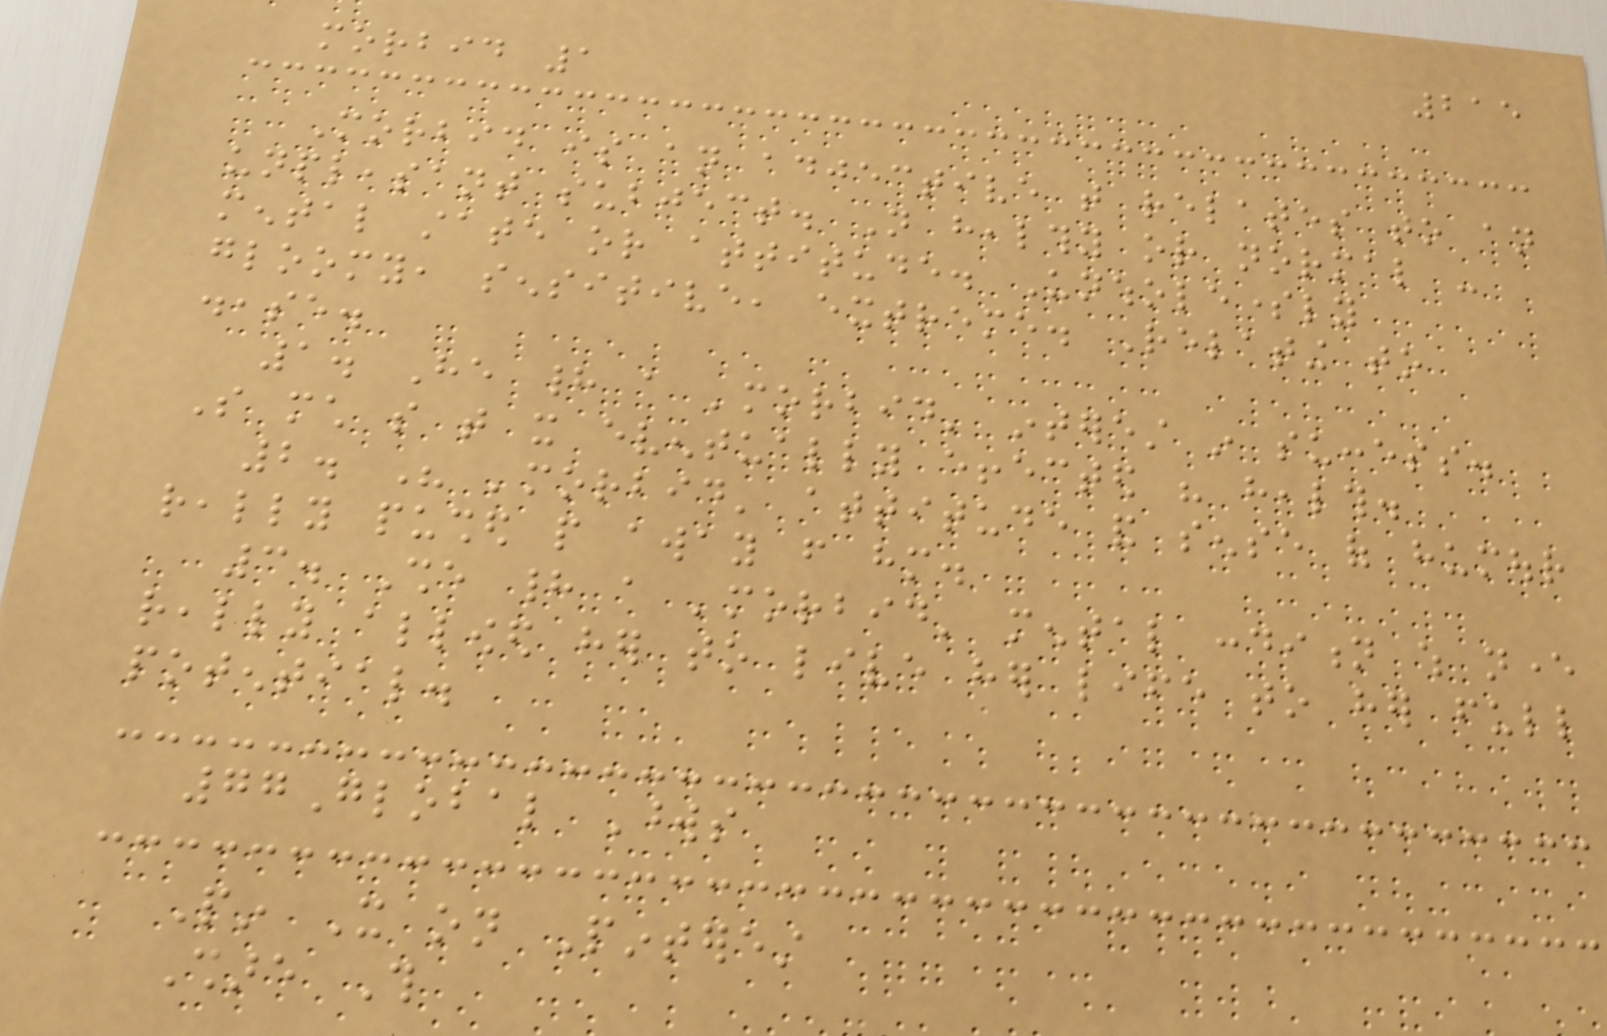215
morbid 1
Morbid is an adjective that relates to an
unpleasant subject. Not healthy or normal -
mental state or attitude. Unwholesomely
gloomy, sensitive, extreme. Relating to
disease.
1. He had a 'morbid' interest in success.
So much so that it eventually effected his health.
2. His 'morbid' attitude and sense of humour
really pushed people away from him.
3. She had a 'morbid' mental condition which never
really allowed her to live her life to her full
potential.
77Global Words
Pin It on Pinterest
Share This
